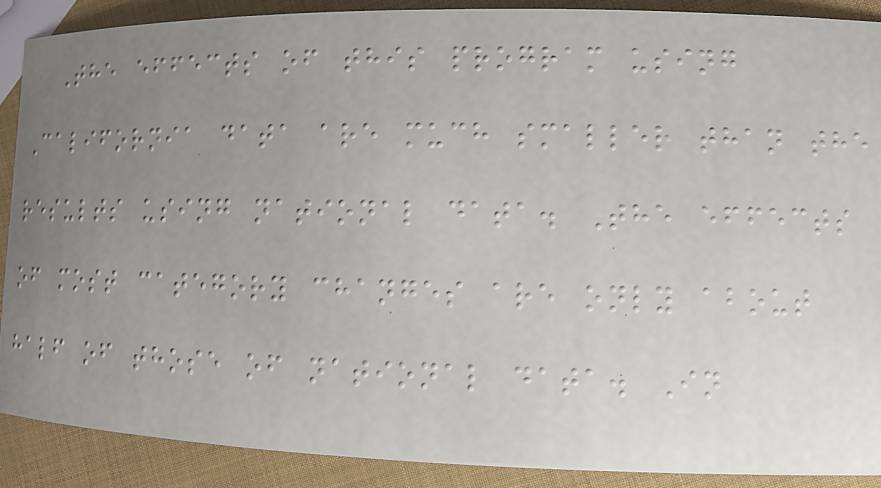The effects of this program using
California data are much smaller than the
results using national data. The effects
of most category changes are only about
half of those of national data. In
